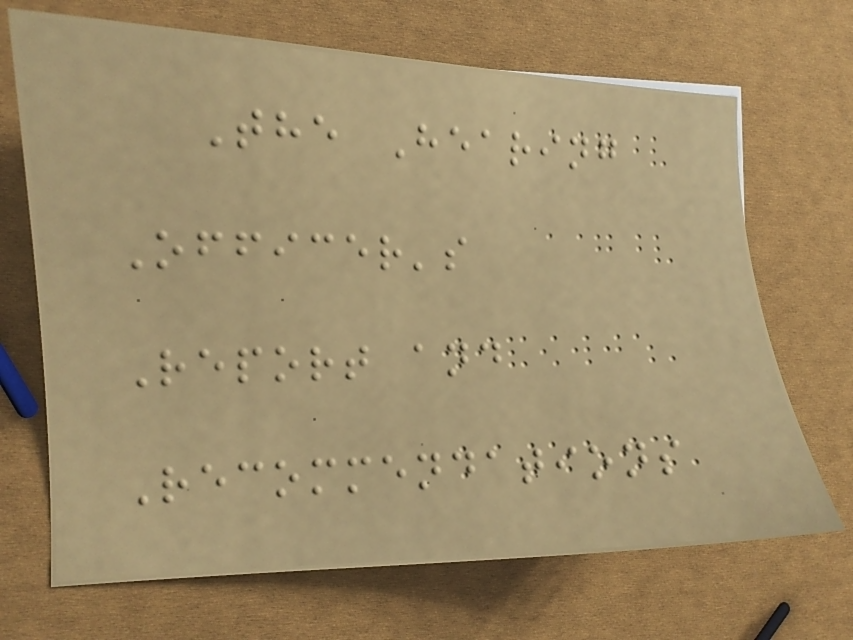The Hearing
Officer's
Report and
Recommendations
